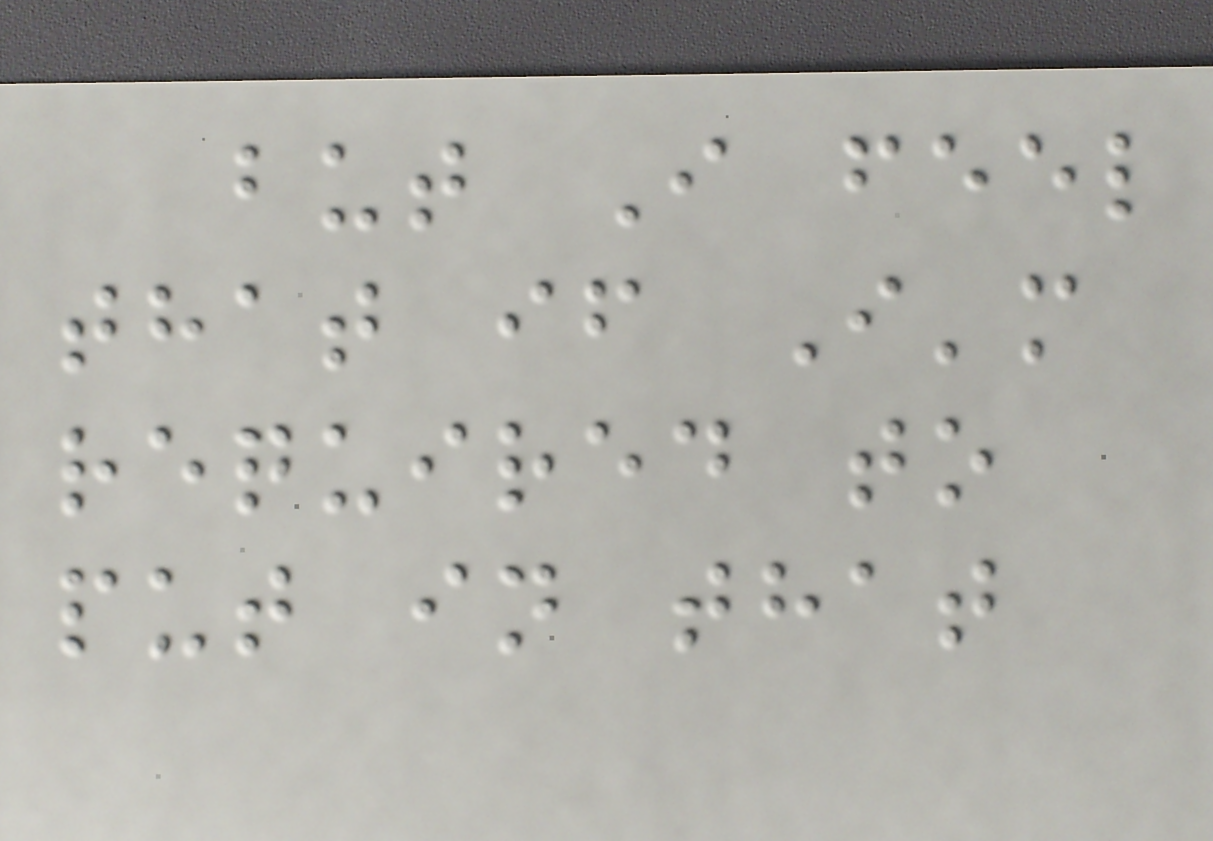but I feel
that if I'm
required to
put in that
